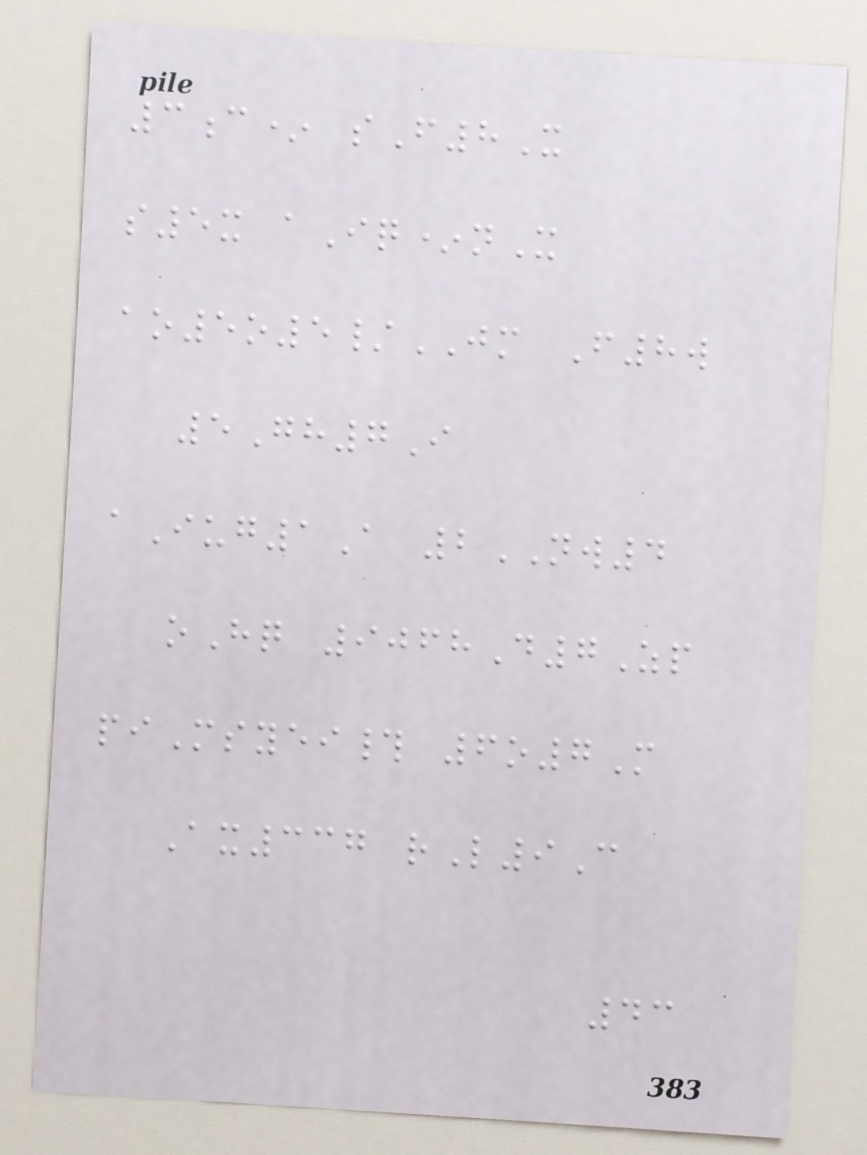3c* sF8X
s5x aIq*nX
ao5o5/JM F8w
5Gh7I
aIug1A 2NW4
oHq 9068D7Zp
piMsyei# 6o7M
Ax337 rL9C
43
